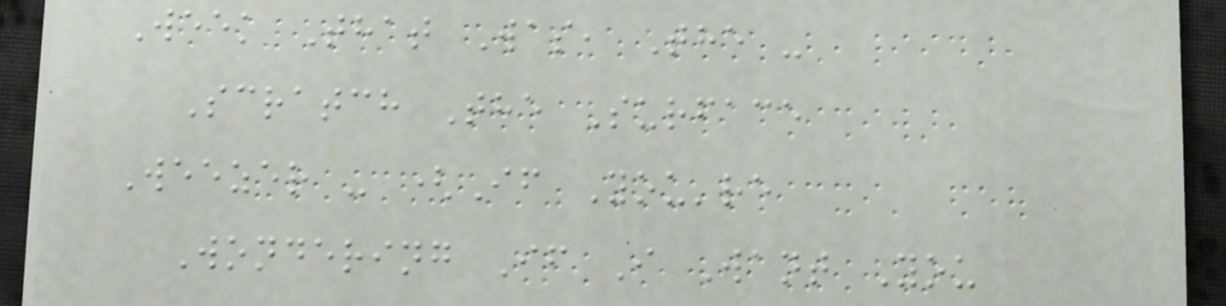Week That Was, The -
Scratch The Surface
Weezer - (If You're
Wondering If I Want You
